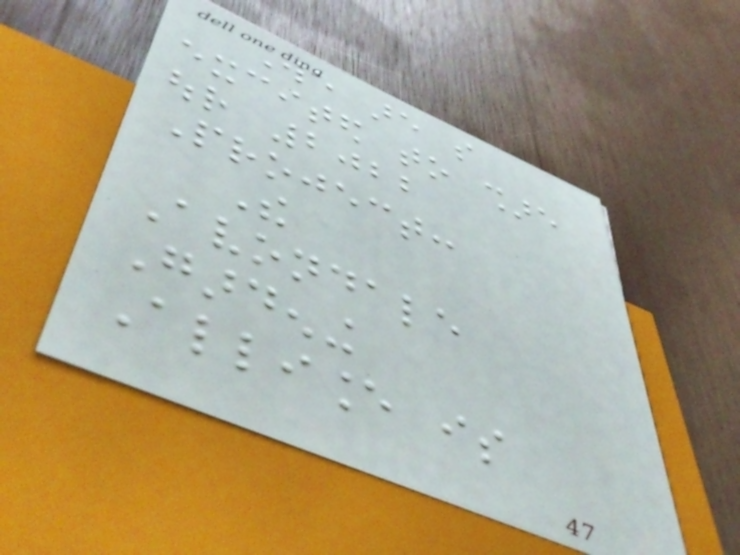We are so
excited to share
our 2022
Project:
The
Avondale
Gardening
Alliance is
